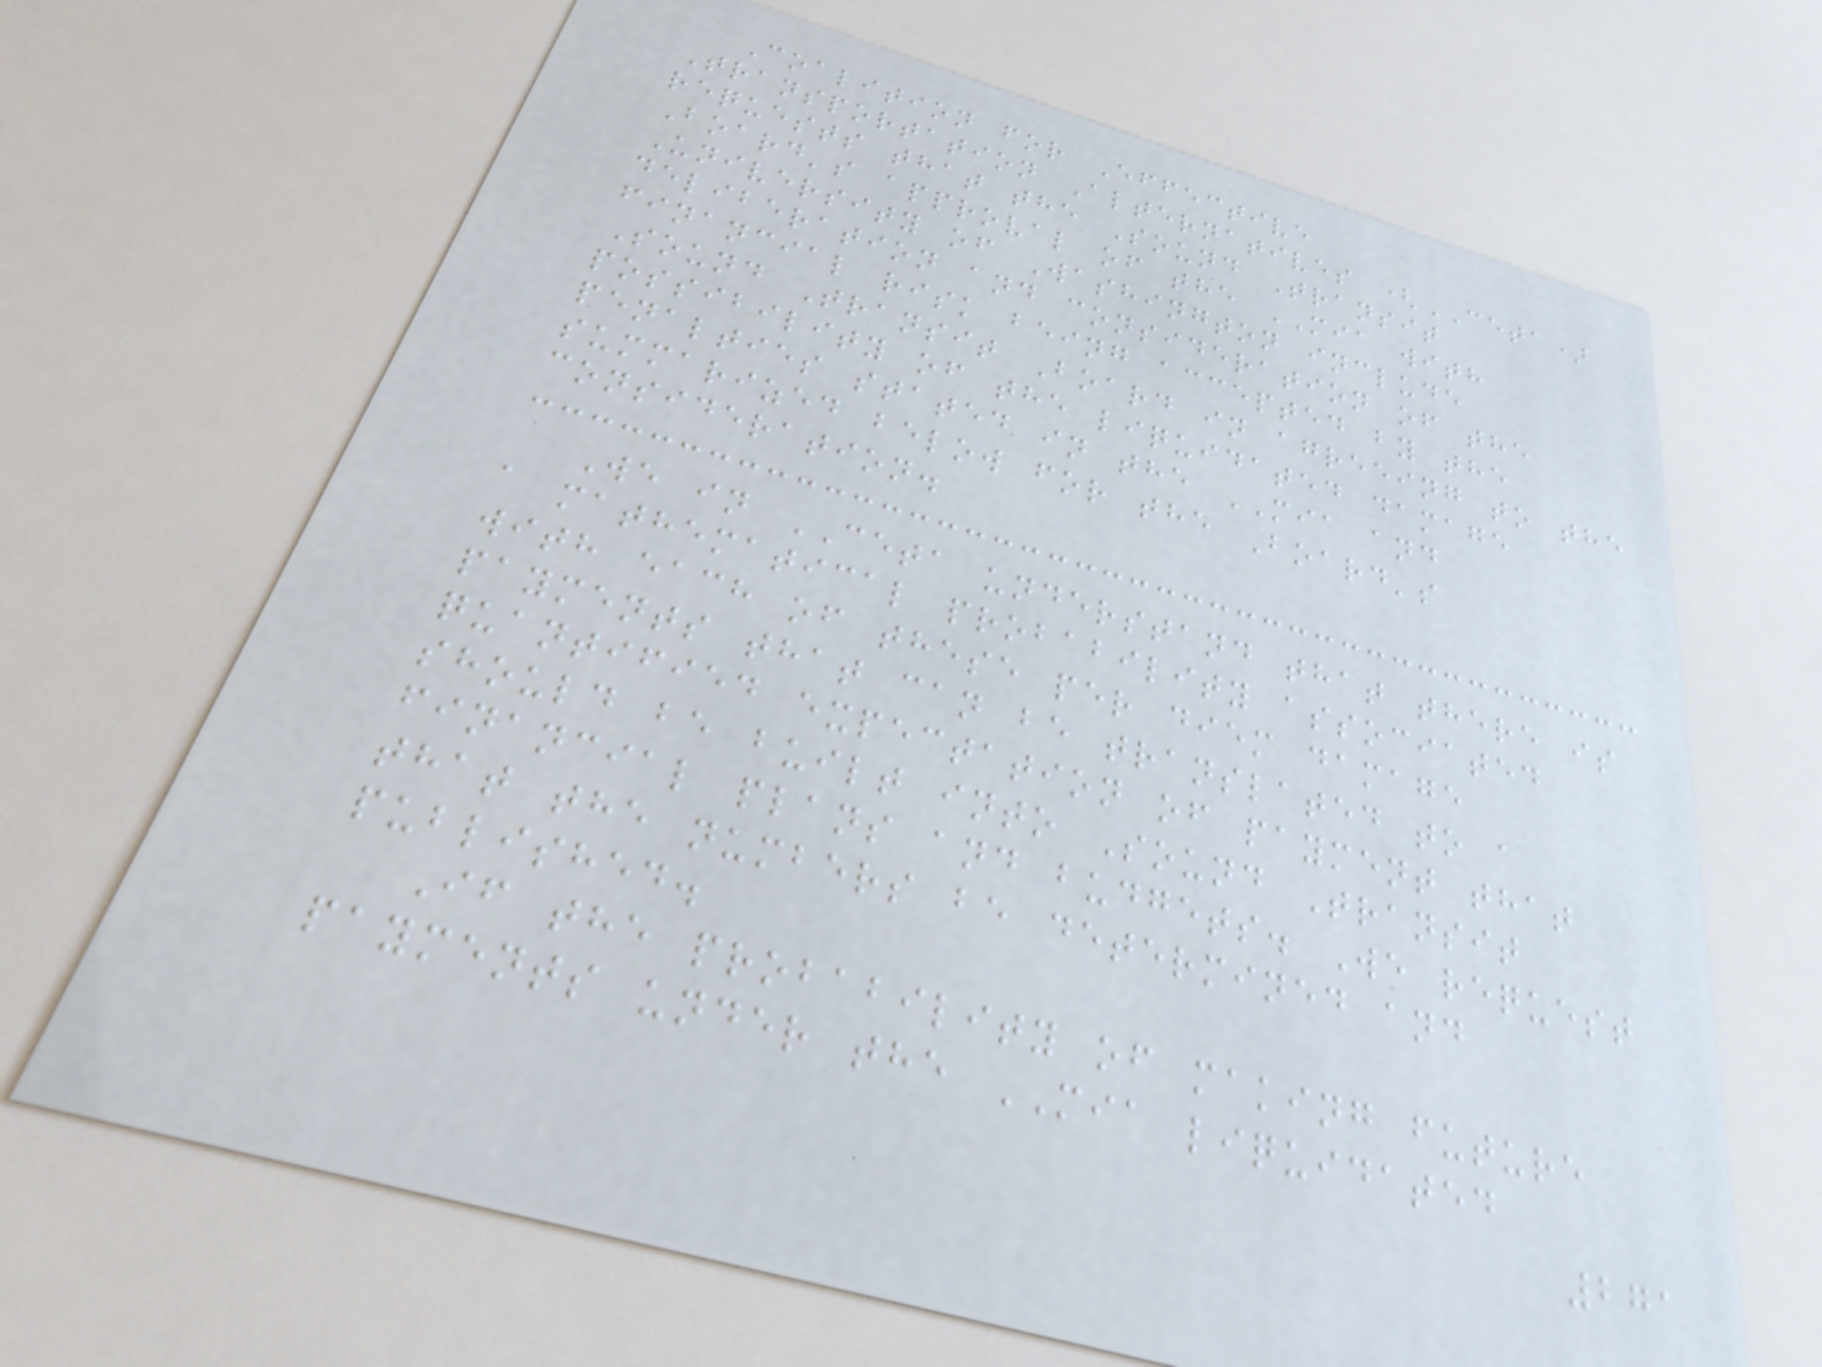Coalition for Effective
Transportation Alternatives (CETA)
requests that the Sound Transit
Board's approval of the MIA with
University of Washington include
deliberation and consideration of the
financial risk being accepted by the
Sound Transit Board in agreeing to the
possibility of the liquidated damage
penalties stated in the MIA and
summarized below for the Board's
consideration.
We in CETA understand that there is
a mathematical probability associated
with each of these per diem damage
payments that can be translated to a
quantified expectation of payment that
should be built into Sound Transit
financial plans and budgets. We request
that the numbers be determined and
published.
If the probability of making future
payments under the MIA liquidated
271
